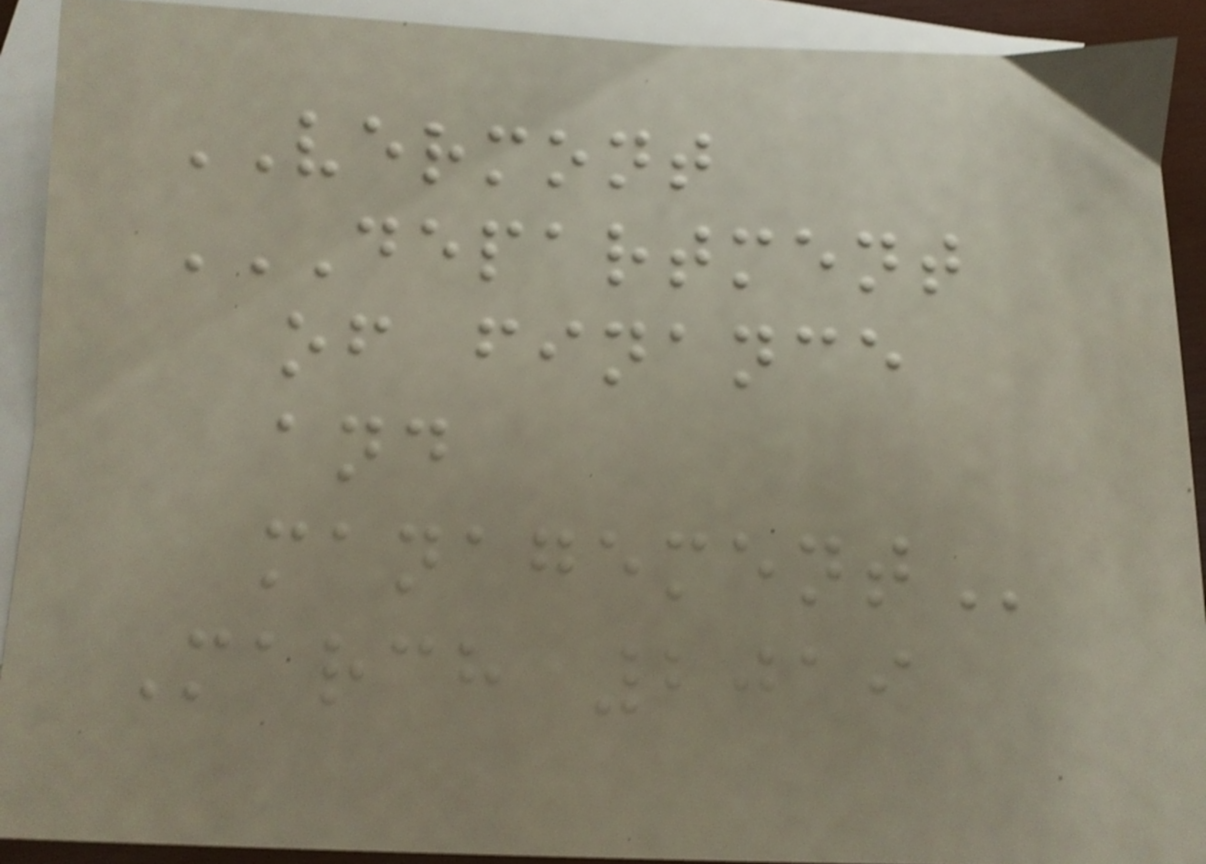VERMONT
DEPARTMENT
OF FINANCE
AND
MANAGEMENT
March 2019
